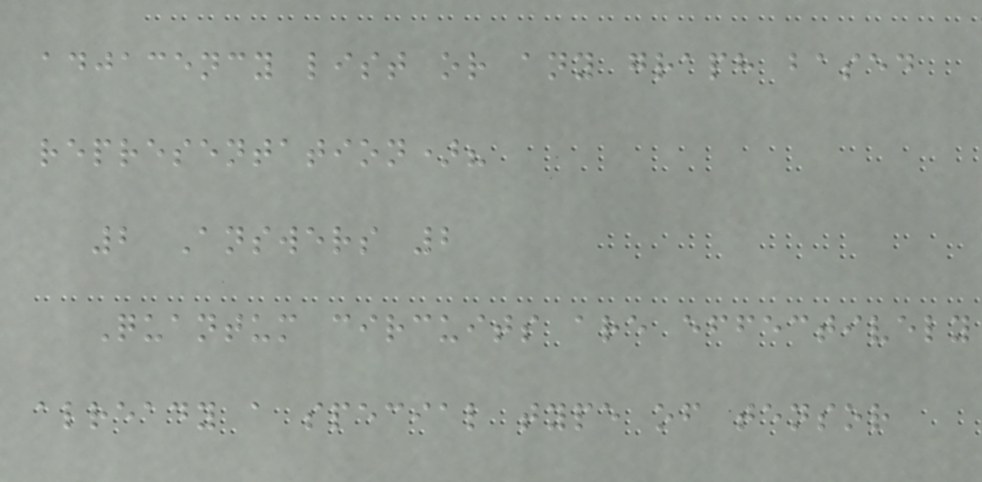adjacency list or any graph based
representation)?
2 Answers 2
Quantum circuits are effectively
already a special type of tensor
